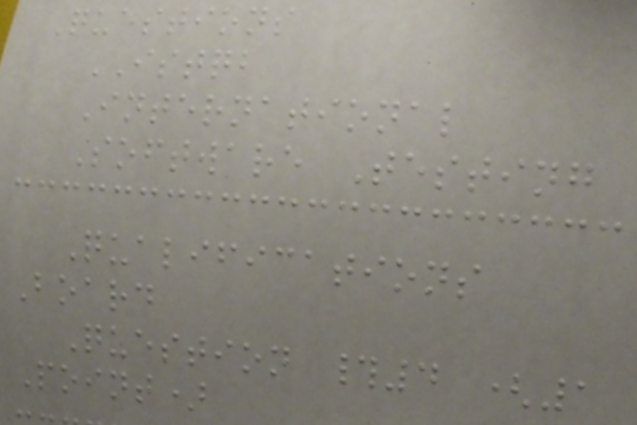Questions
ISTQB
International
Software Testing
Qualifications
Board
Question #4 (1
Point)
